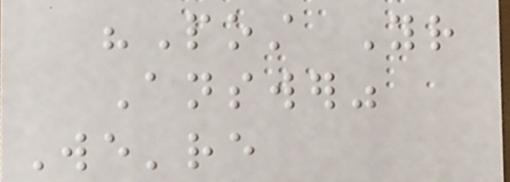"Post Your
Answer"
We're
